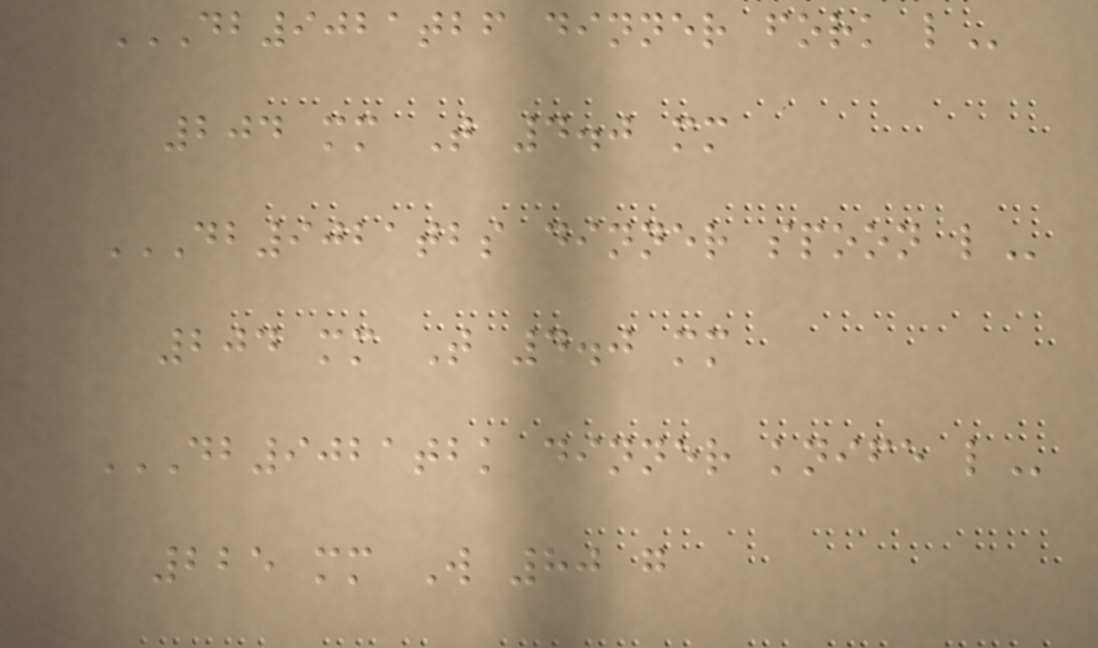DB9021TBF DINNER FORK L
204 mm T 4.0 mm
DB9021TBS DINNER SPOON L
204 mm T 4.0 mm
DB9021TBK DINNER KNIFE L
225 mm W 80 g
